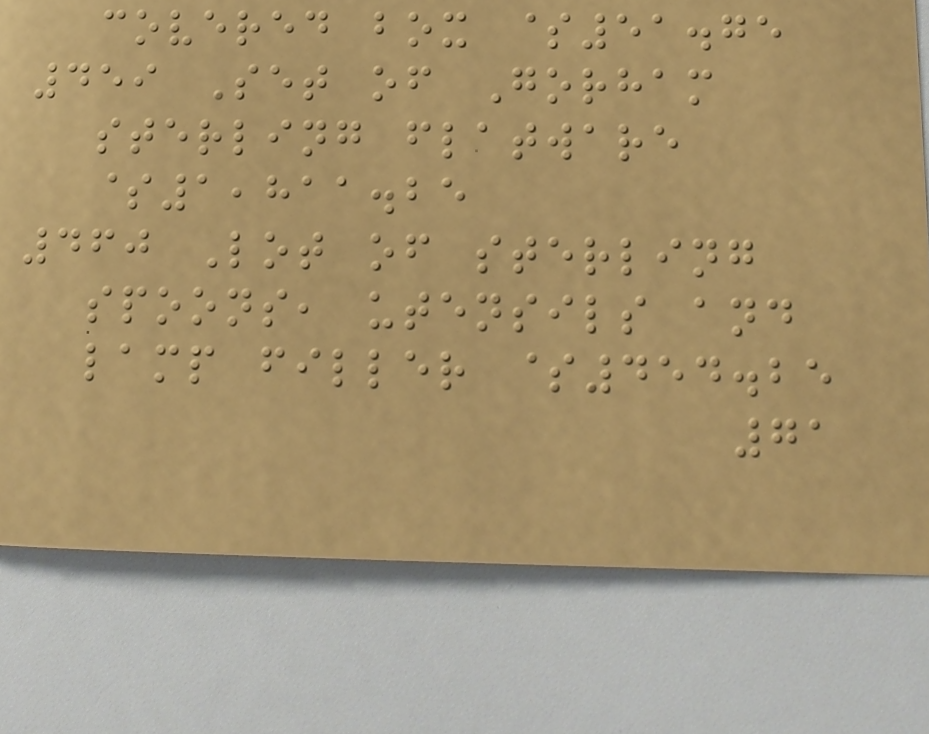covered box $51.75
459 Set of Gorham
sterling flatware
$1,811.25
460 Lot of sterling
spoons, utensils and
lamp filler $454.25
71
